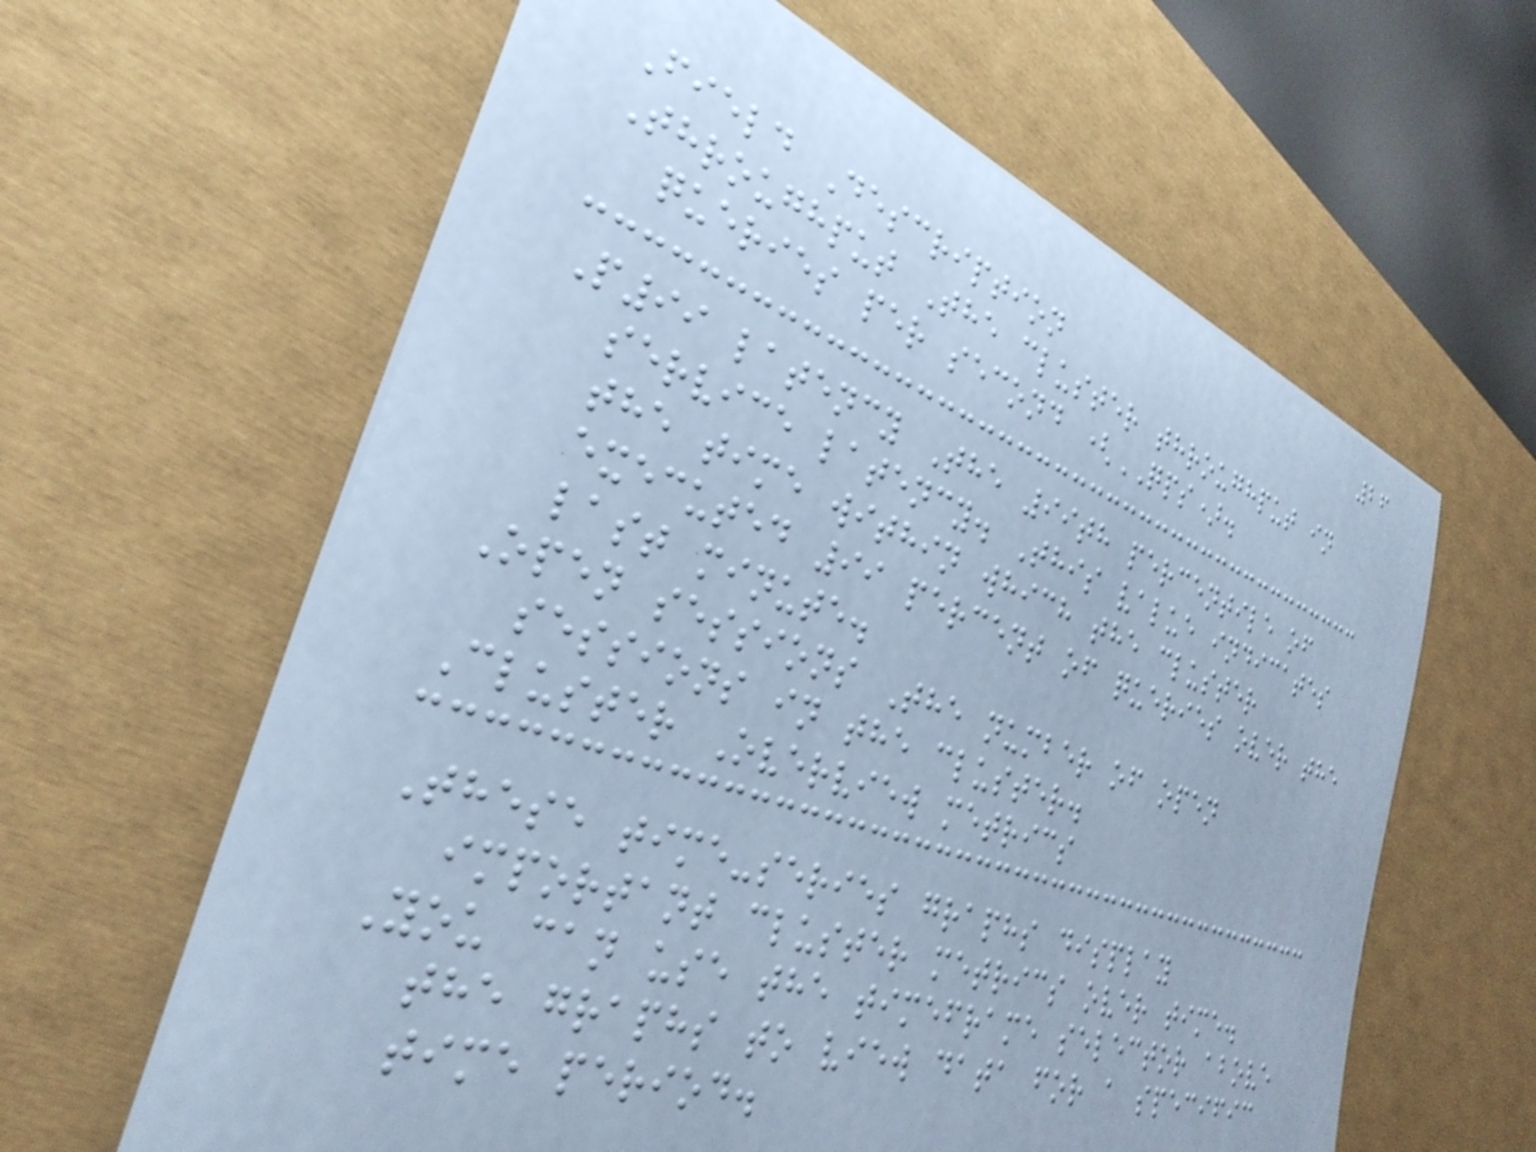26
Field Description
Throughput The cluster throughput in
queries per second (QPS).
P99 latency The 99th percentile of
service latency. This value indicates
the time within which the cluster
executed 99 percent of queries over the
last minute.
Open sessions The number of open
sessions in the cluster.
Cluster Overview metrics
These time-series graphs display
important cluster metrics over time.
You can use the timeframe selector above
the graphs to view data for a specific
time period.
